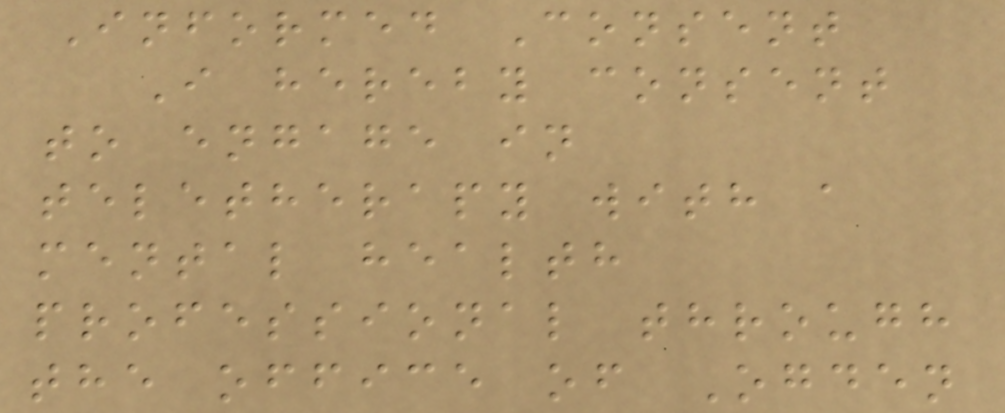Informed Consent
I hereby consent
to engage in
teletherapy with a
mental health
professional through
the office of Ogden
